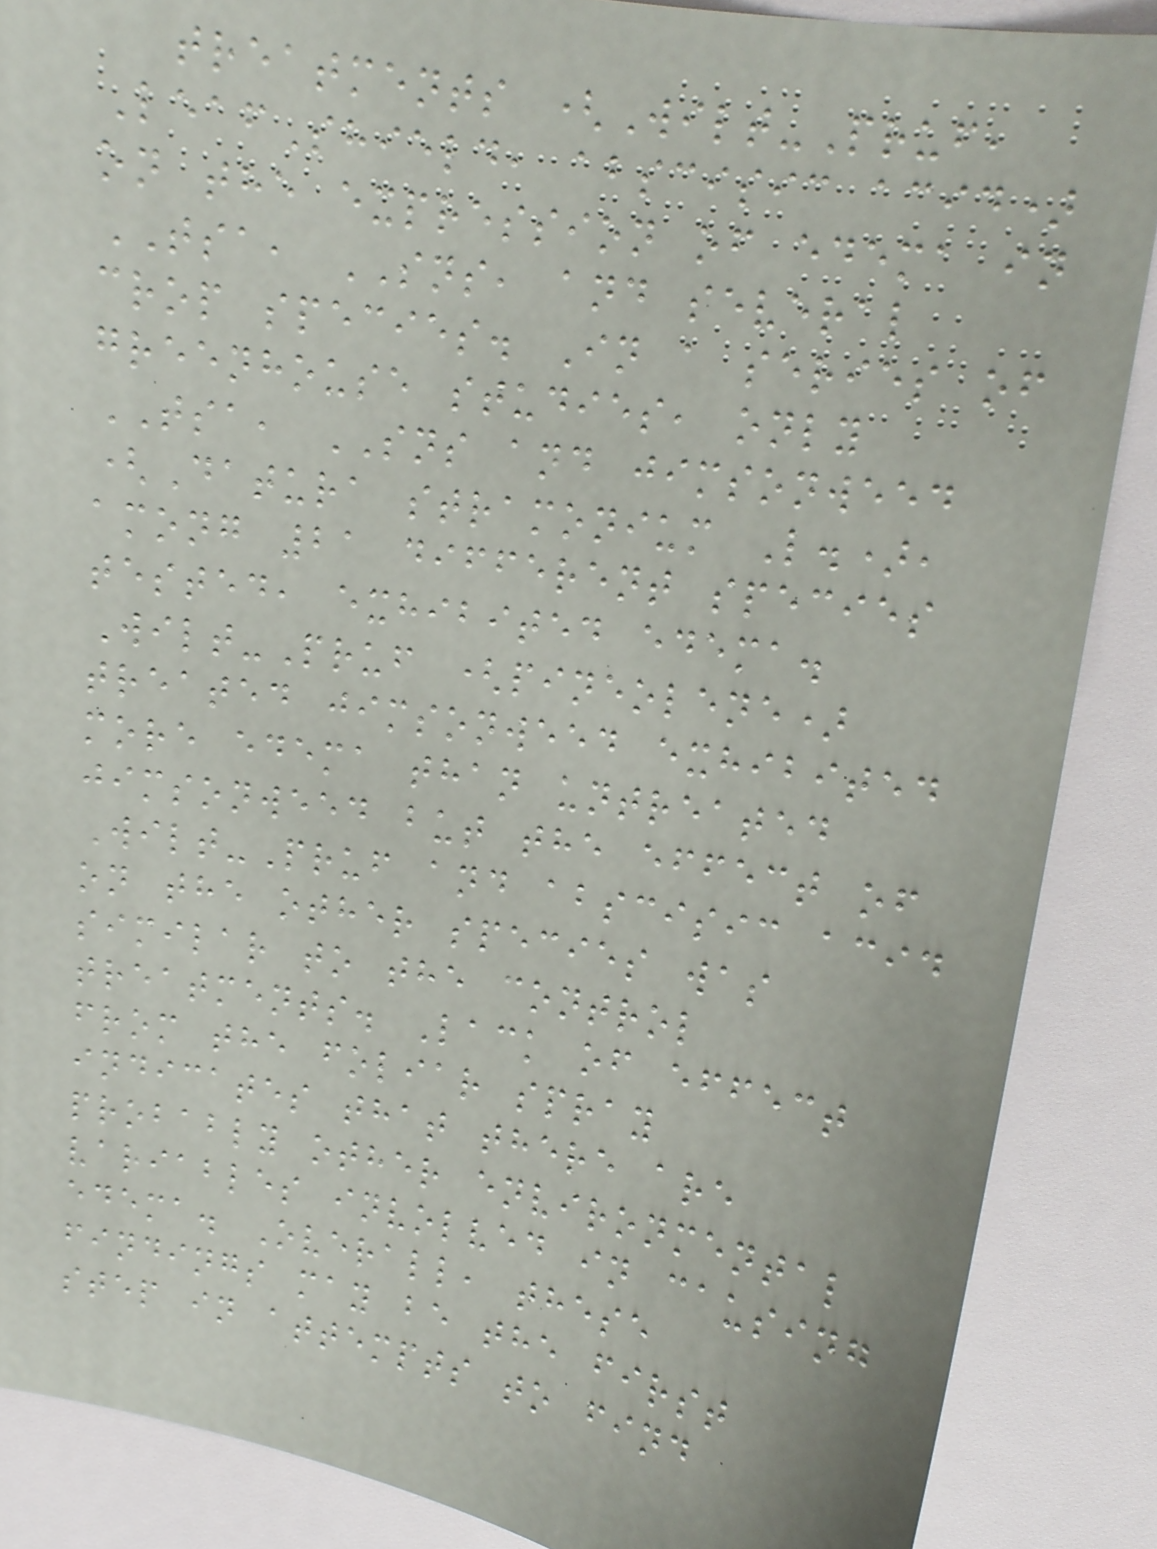treatments (Wilt-Pruf,
LeafShield, abscisic acid)
on the expression of edema in
TSA, SNS, and several
crop species. In a series of
greenhouse studies, only
TSA, SNS and jimsonweed
(Datura stramonium L.),
among 21 different species
tested, exhibited edema.
Wilt-Pruf (pineolene)
treated jimsonweed exhibited
more edema than untreated
jimsonweed but the effect of
Wilt-Pruf and abscisic acid
on the other species was
similar to the control
treatments. Lack of effect
from the foliar spray
indicates that there are
probably other environmental
variables involved in causing
edema. Overall, these
findings may be the first
step in attempts to find
